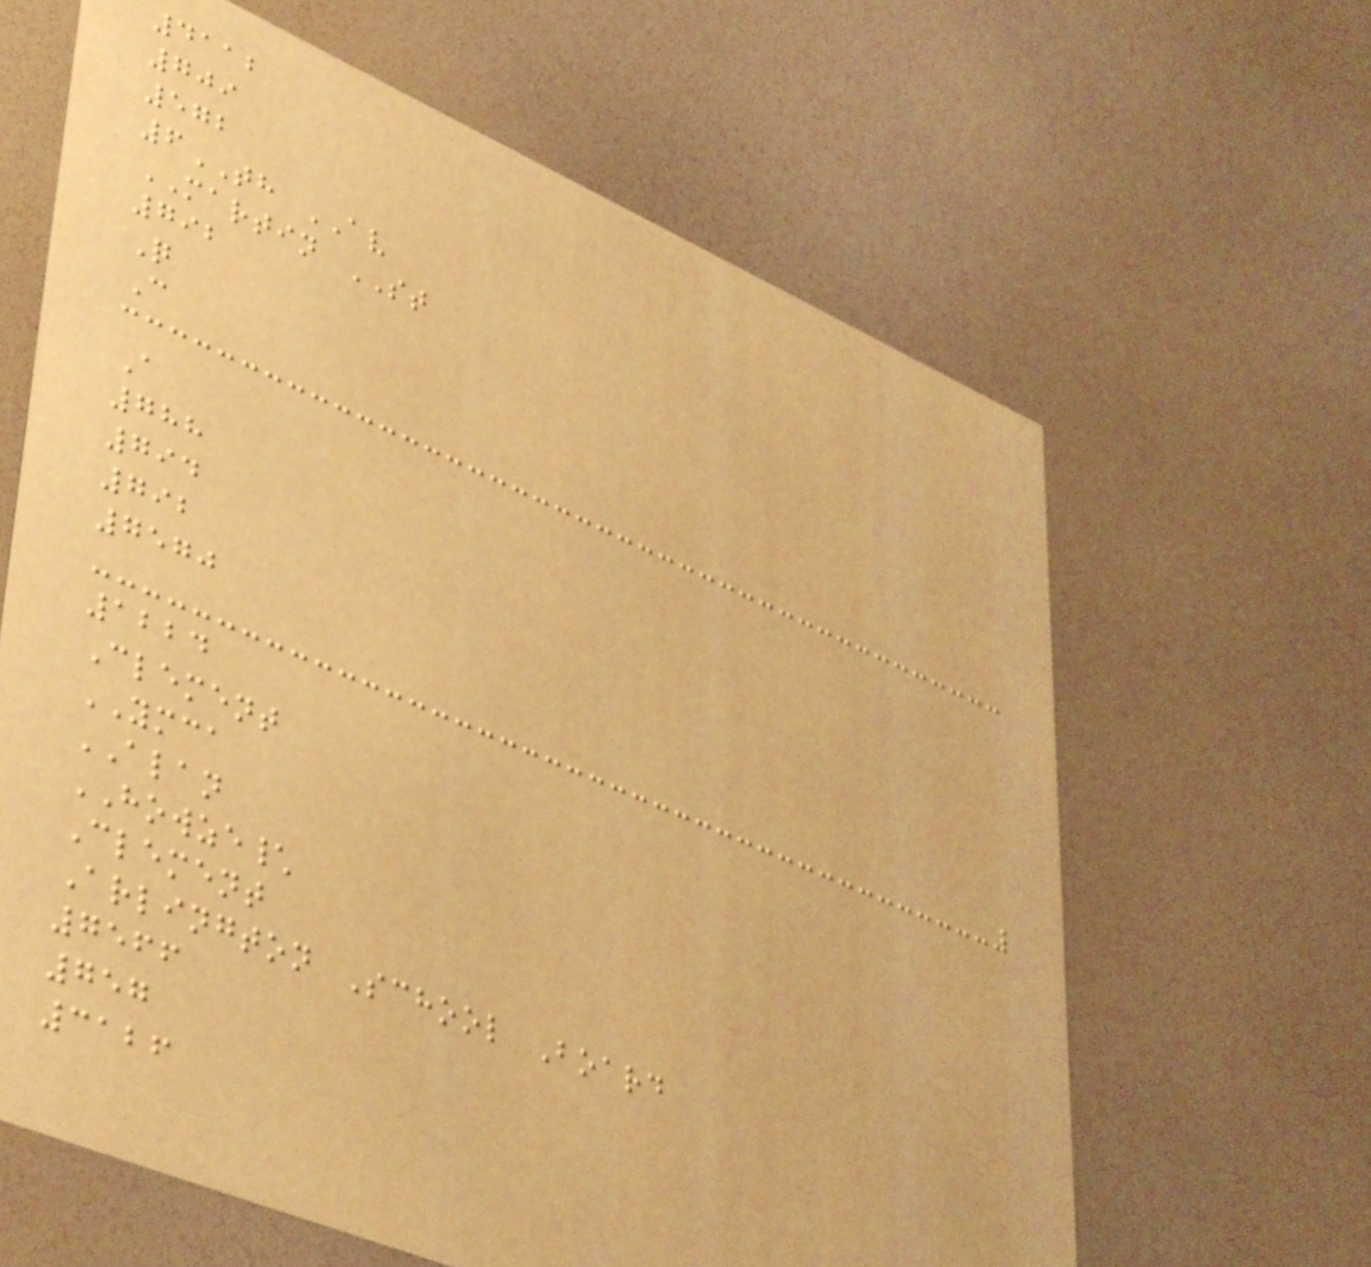4112
709
572
6TH AV
MARTIN ST
792
Q
C
A
788
794
792
7570
1224
Clement
YMCA
ALAN
HOWZE\
Clement
Arlington School Board
7566
757
3126
